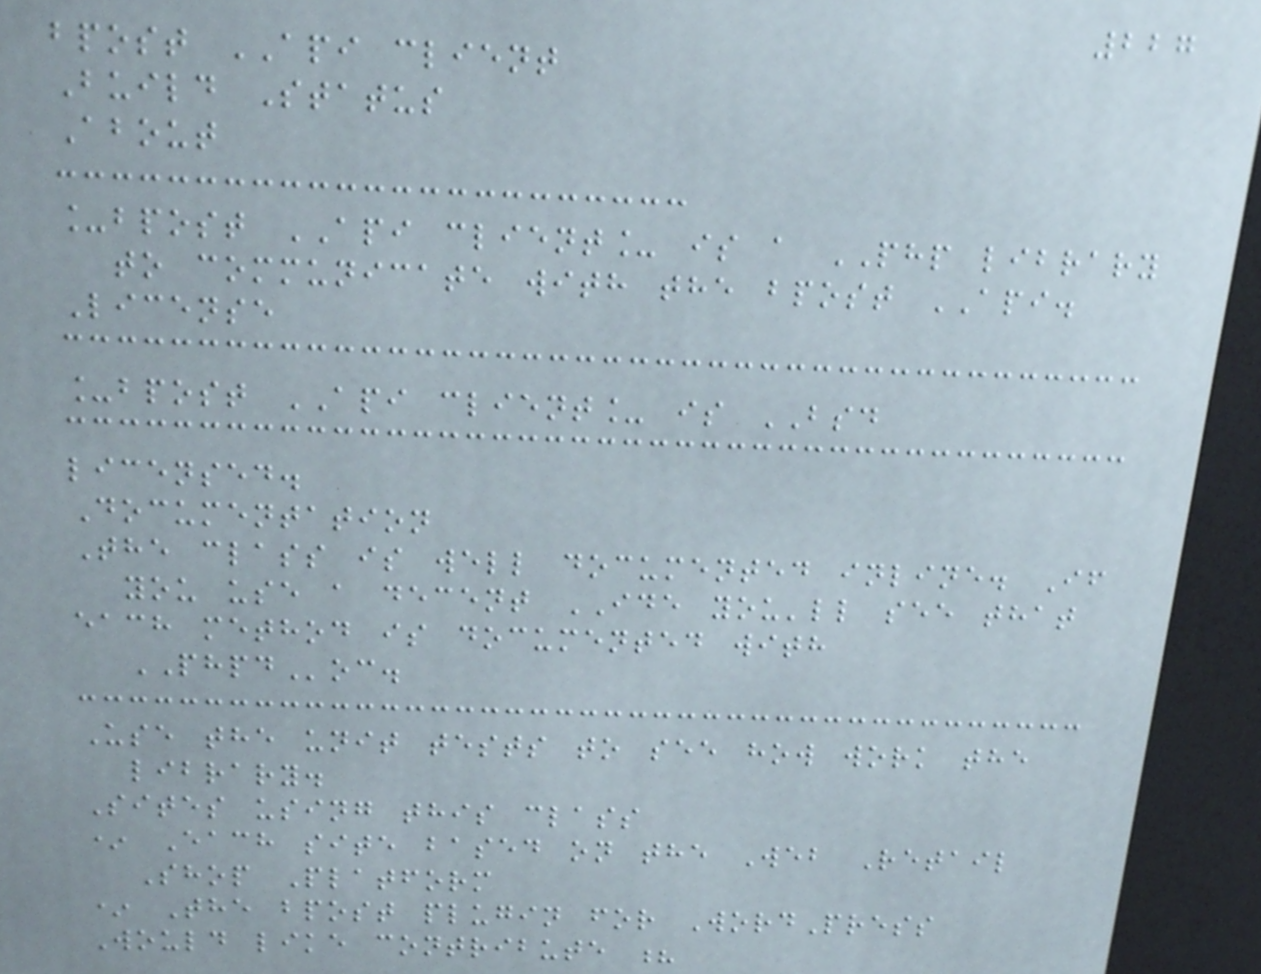227
bpost API client
Build Status
About
_bpost API client_ is a PHP library
to communicate with the bpost API.
License
_bpost API client_ is BSD
licensed.
Documentation
The class is well documented inline. If
you use a decent IDE you'll see that
each method is documented with
PHPDoc.
Use the unit tests to see how work the
library.
Sites using this class
* Each site based on the Web Retail
Shop Platform
* The bpost plugin for WordPress
Would like contribute ?
